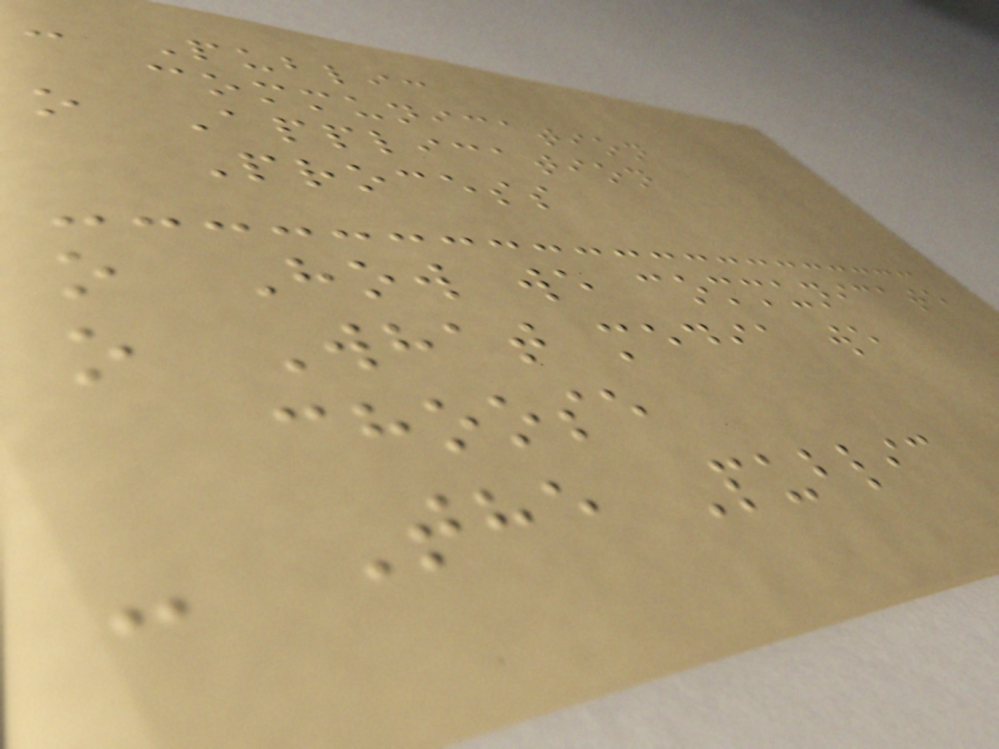- Public
communication
o Application
Process
o How we communicate
o What media we
choose
- The Public
